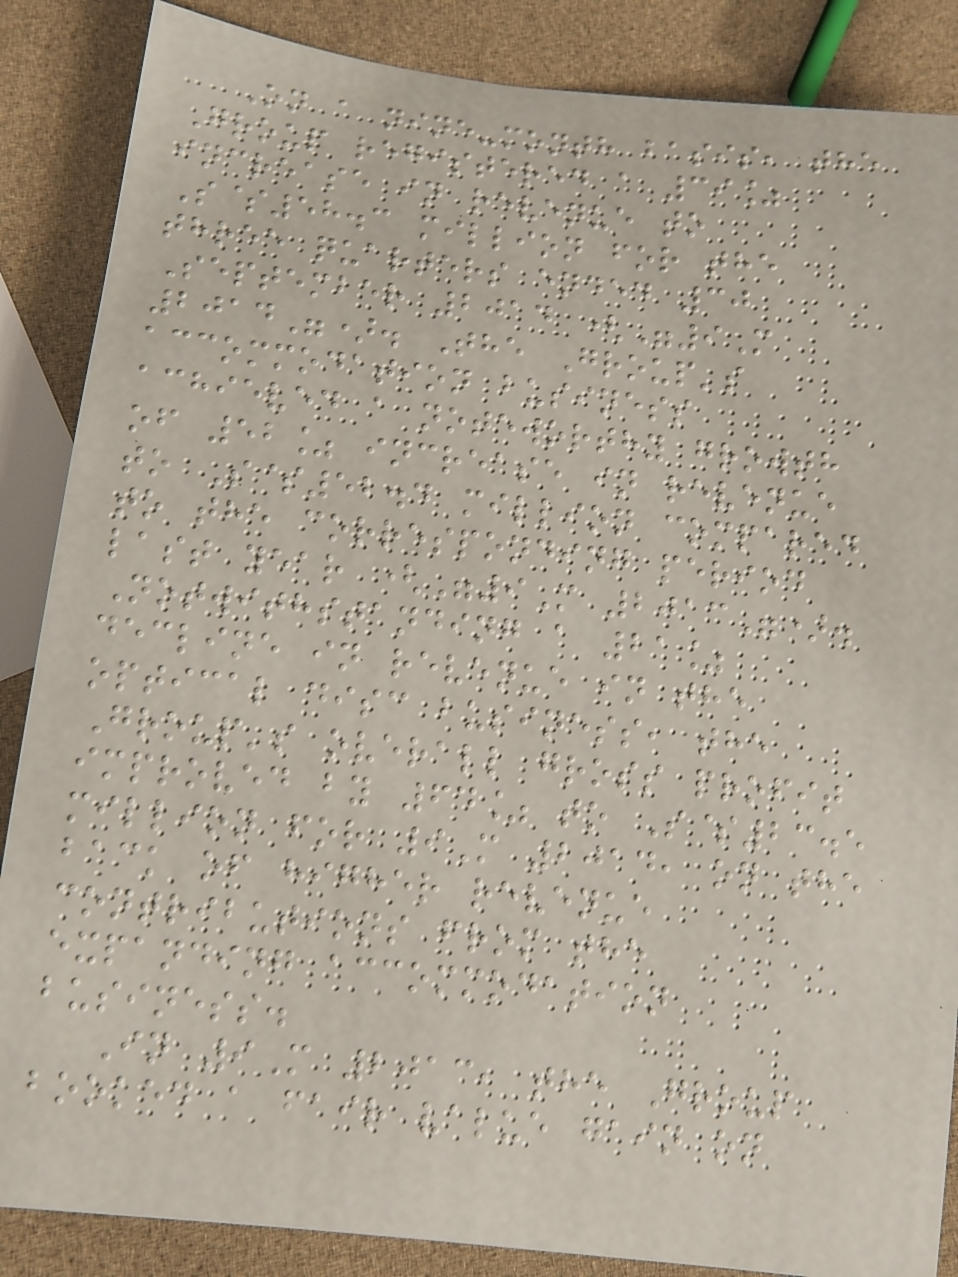On a nine-month basis, the
Group registered a 39%
increase in revenue to
S$58.3 million for the
three quarters ended 30
September 2014 ("9M
2014"). The Group's
accommodation business
achieved a noteworthy growth
of 52% increase in revenue
to S$52.4 million compared
to the corresponding period
last year ("9M 2013").
Notwithstanding a 21%
decline in revenue in the
optical disc business, the
Group's overall gross profit
improved by 64% to S$23.5
million for 9M 2014, on the
back of higher revenue
contributions from the
expanding accommodation
business.
In 9M 2013, the Group
booked a fair value gain on
